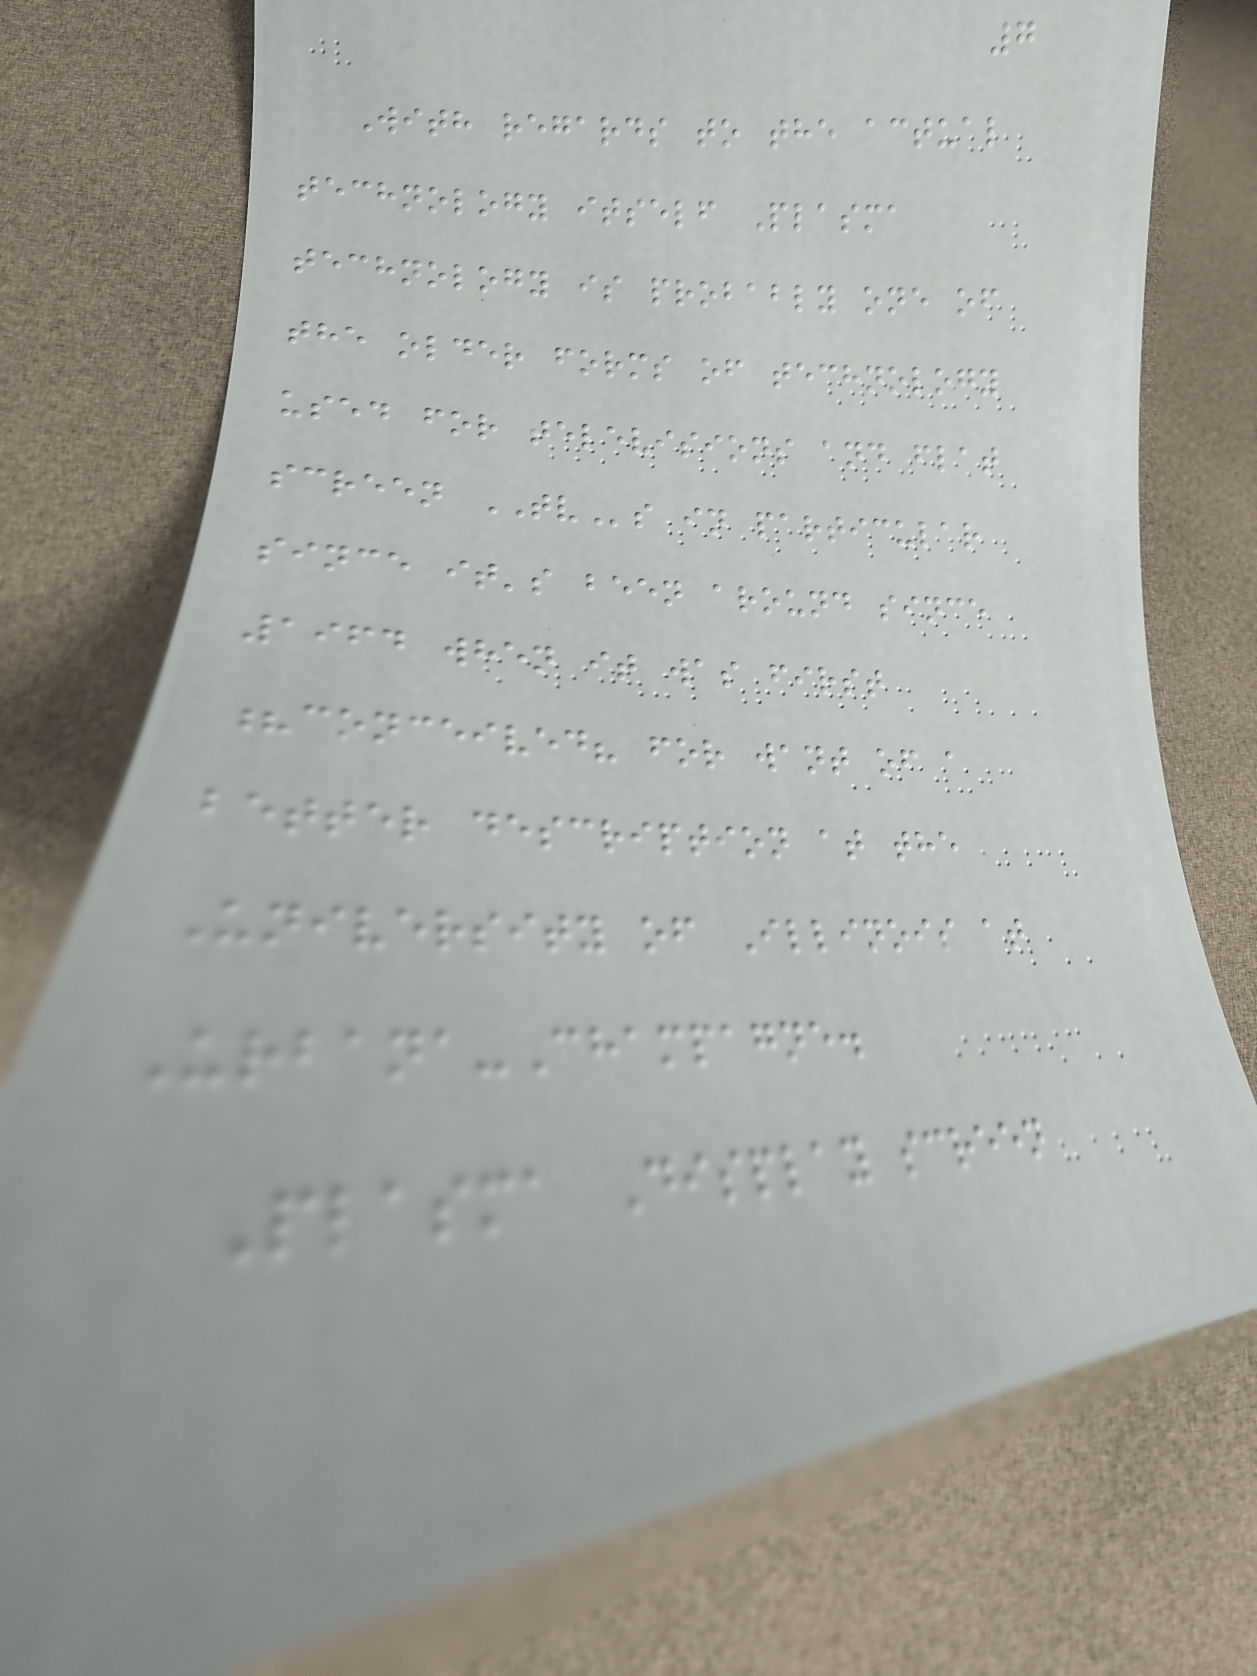7
With regards to the actual
technology itself Plasma
technology is probably one of
the older forms of technology
used for televisions and flat
screen TVs in particular
since it's been around since
1964 when it was first
?conceived? for want of a
better description at the
University of Illinois at
Urbana-Champagne.
Plasma Display screen
